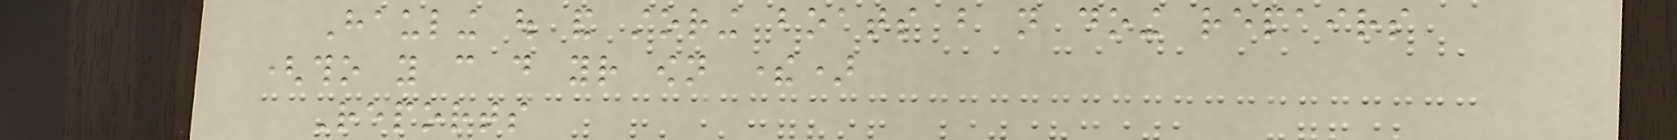Hauling out and storing boats but not doing repairs
(tho you can do your own there)
Reports
